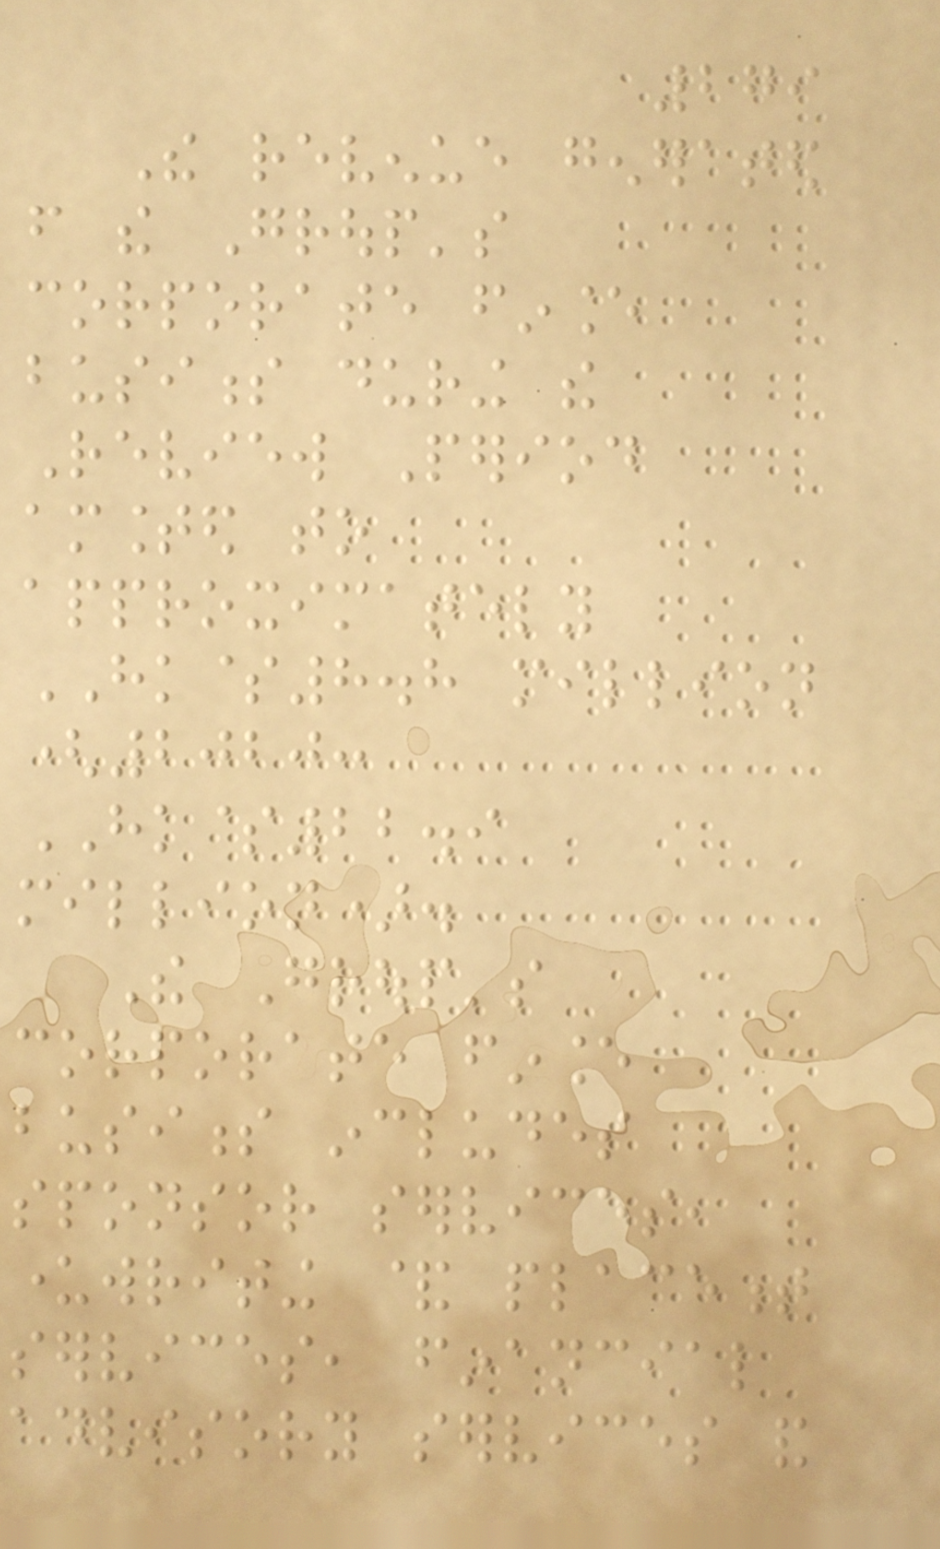279
The revenue generated
from the Group's
corporate finance
business during the
Review Period
amounted to
approximately
HK$8.8 million
(2020:
HK$22.9
million).
The Group's
corporate finance
business includes
sponsor services,
underwriting & placement
services, financial
advisory services and
